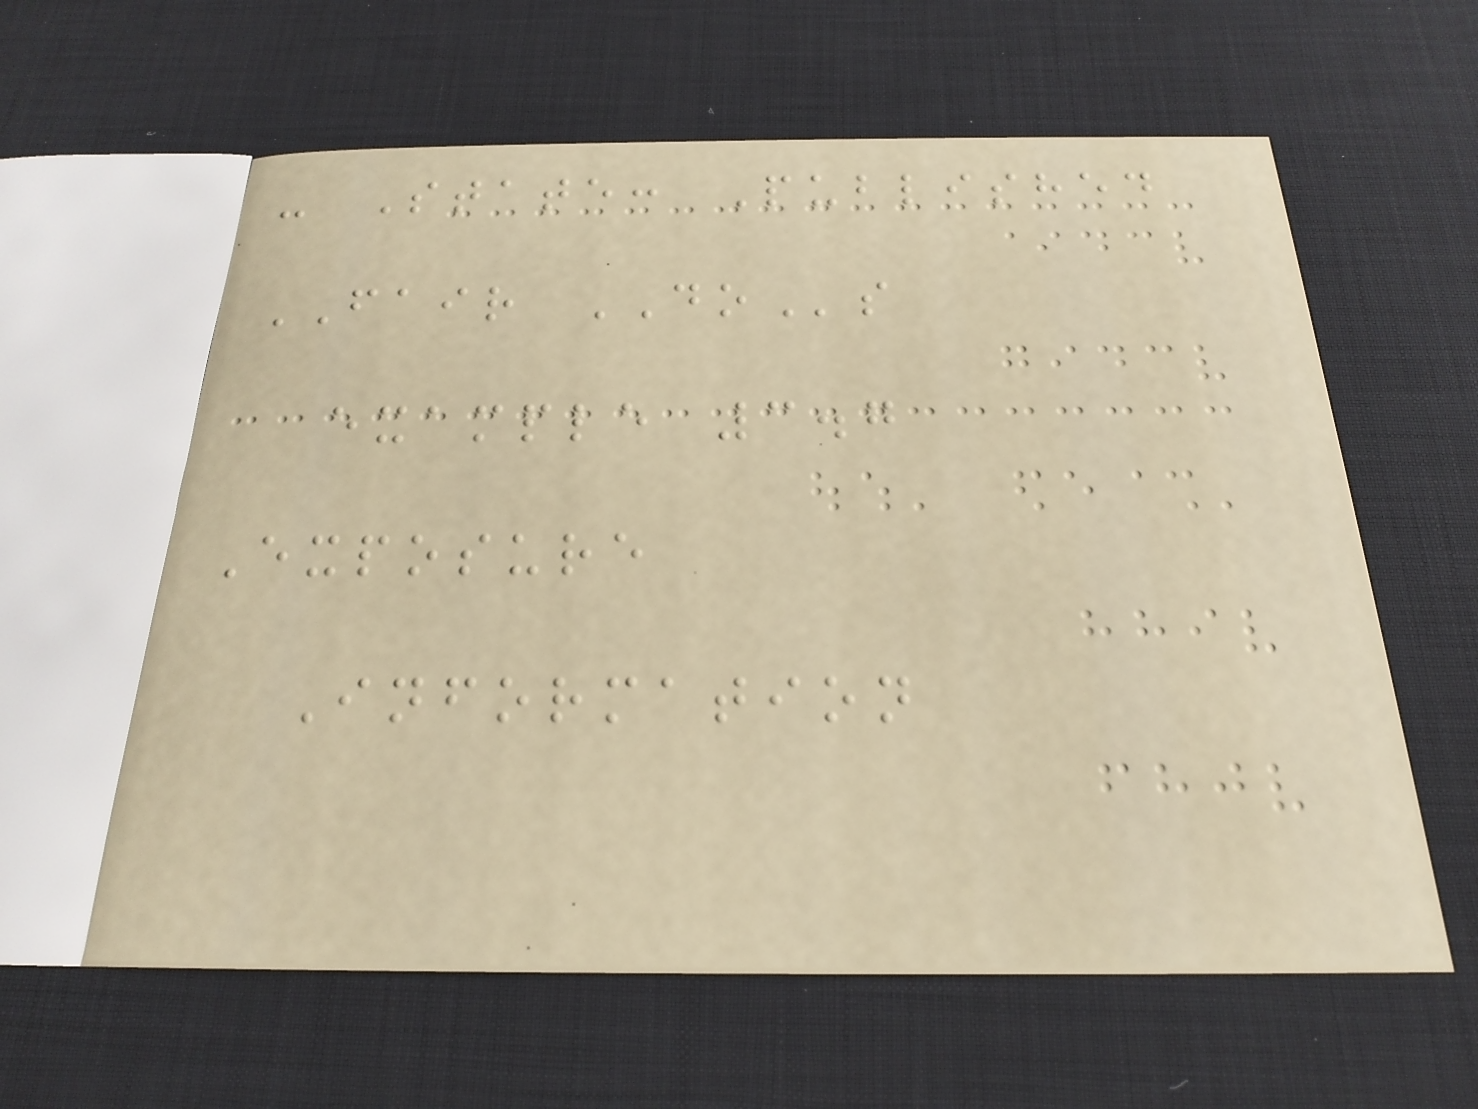- State: Published
FAIR DOs
example 3.7
Exposure
Information
